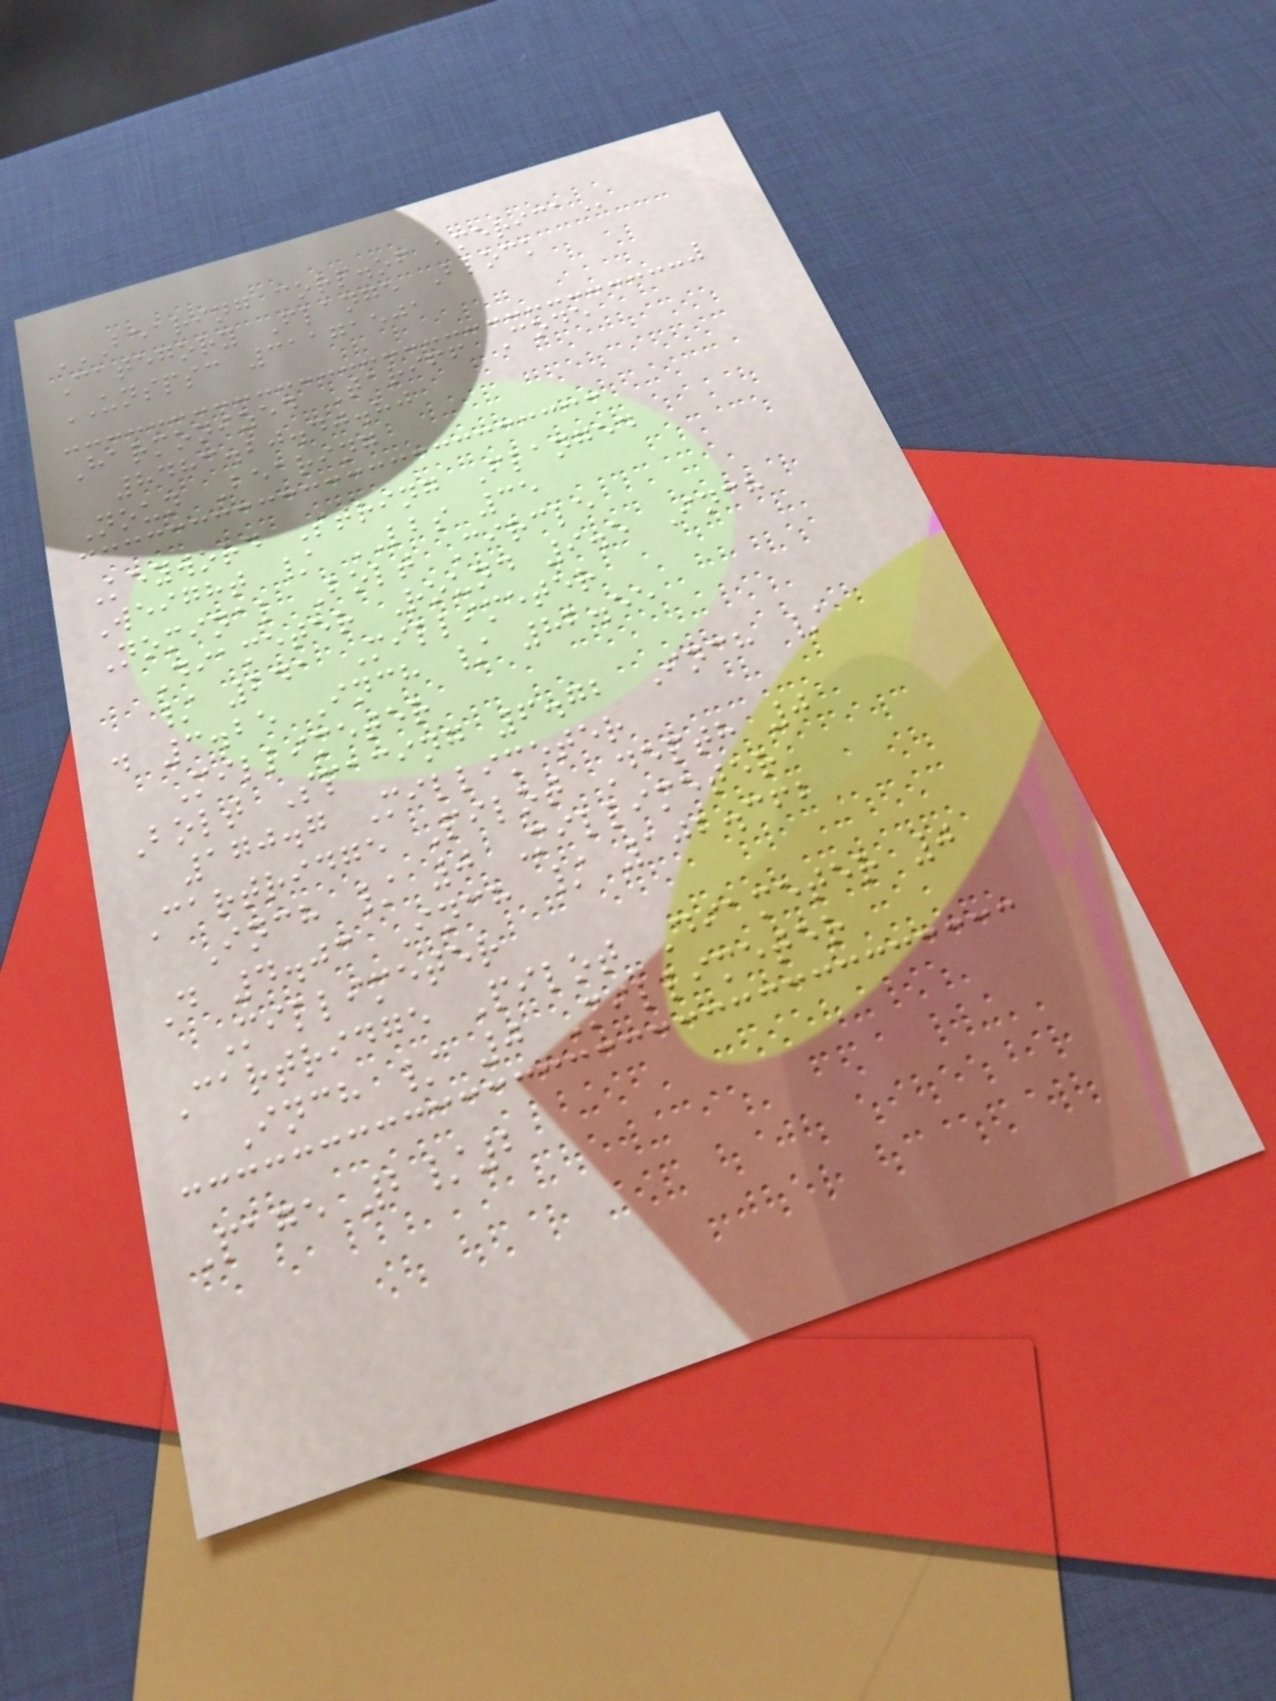BEARING CORP.OF AMERICA
Category Flange Block
UNSPSC 31171501
Harmonized Tariff Code
8483.20.40.80
Noun Bearing
Keyword String Flanged
Weight / LBS 35
Nominal Bolt Circle
Diameter Round 9.5 Inch
/ 241 Millimeter
d 3.25 Inch / 82.55
Millimeter
Bolt Spacing 6.72 Inch /
170.7 Millimeter
Cartridge Pilot Depth 0
Inch / 0 Millimeter
D 4.03 Inch / 102.362
Millimeter
Cartridge Pilot Diameter 0
Inch / 0 Millimeter
Page 2/2
